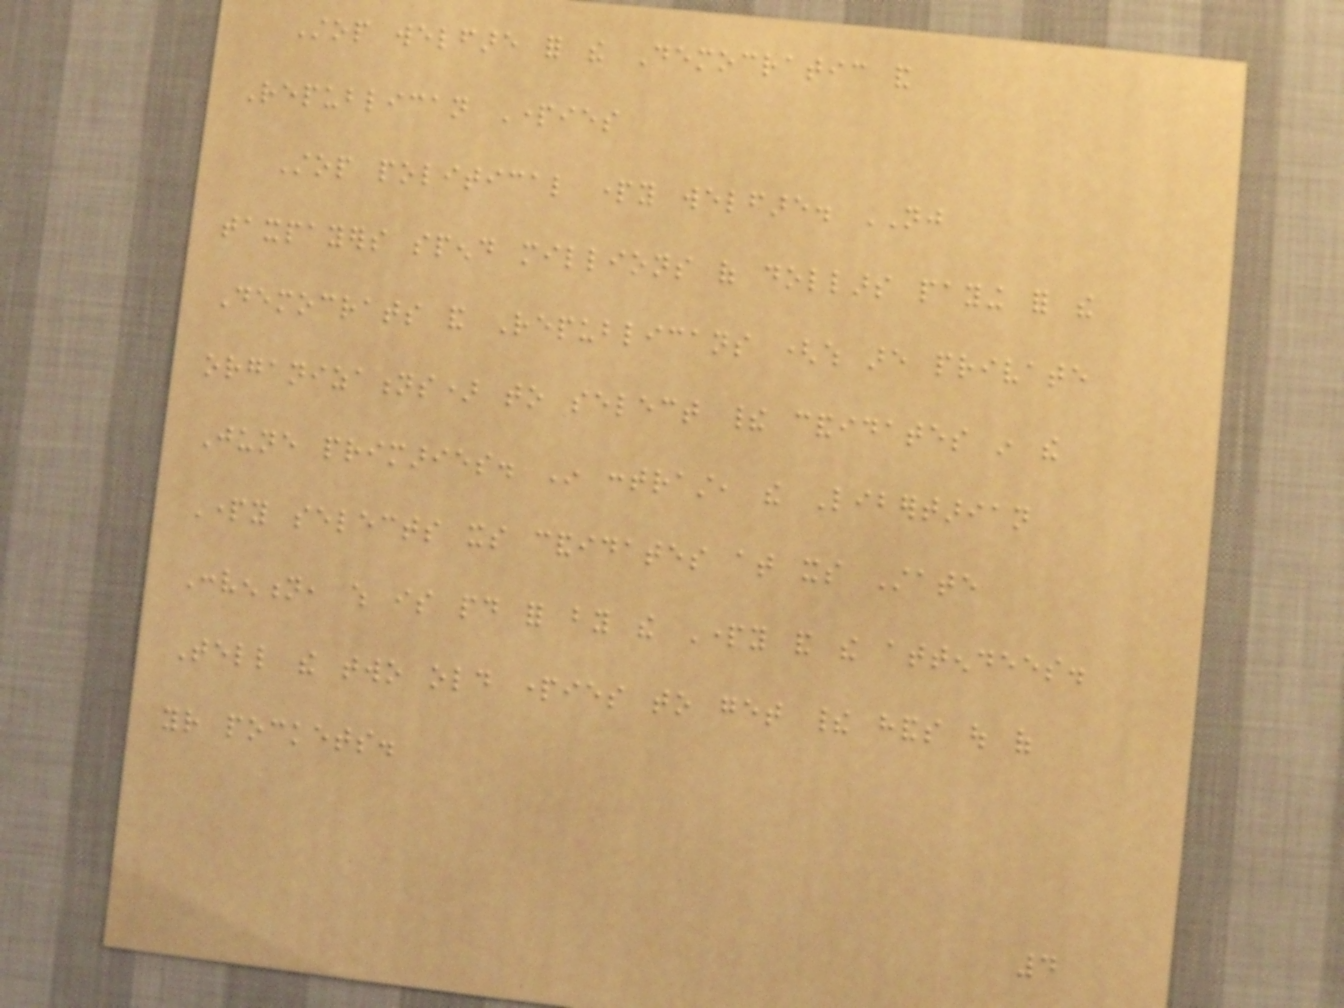Stop welfare for the Democratic and
Republican Parties
Stop political party welfare. NJ
taxpayers spend millions of dollars paying for the
Democrats and Republicans (which are private
organizations) to select their candidates in the
June primaries. In contrast, the Libertarian
Party selects its candidates at its State
Convention, which is paid for by the Party and the attendees.
Tell the two old parties to get their hands out of
your pockets.
4
